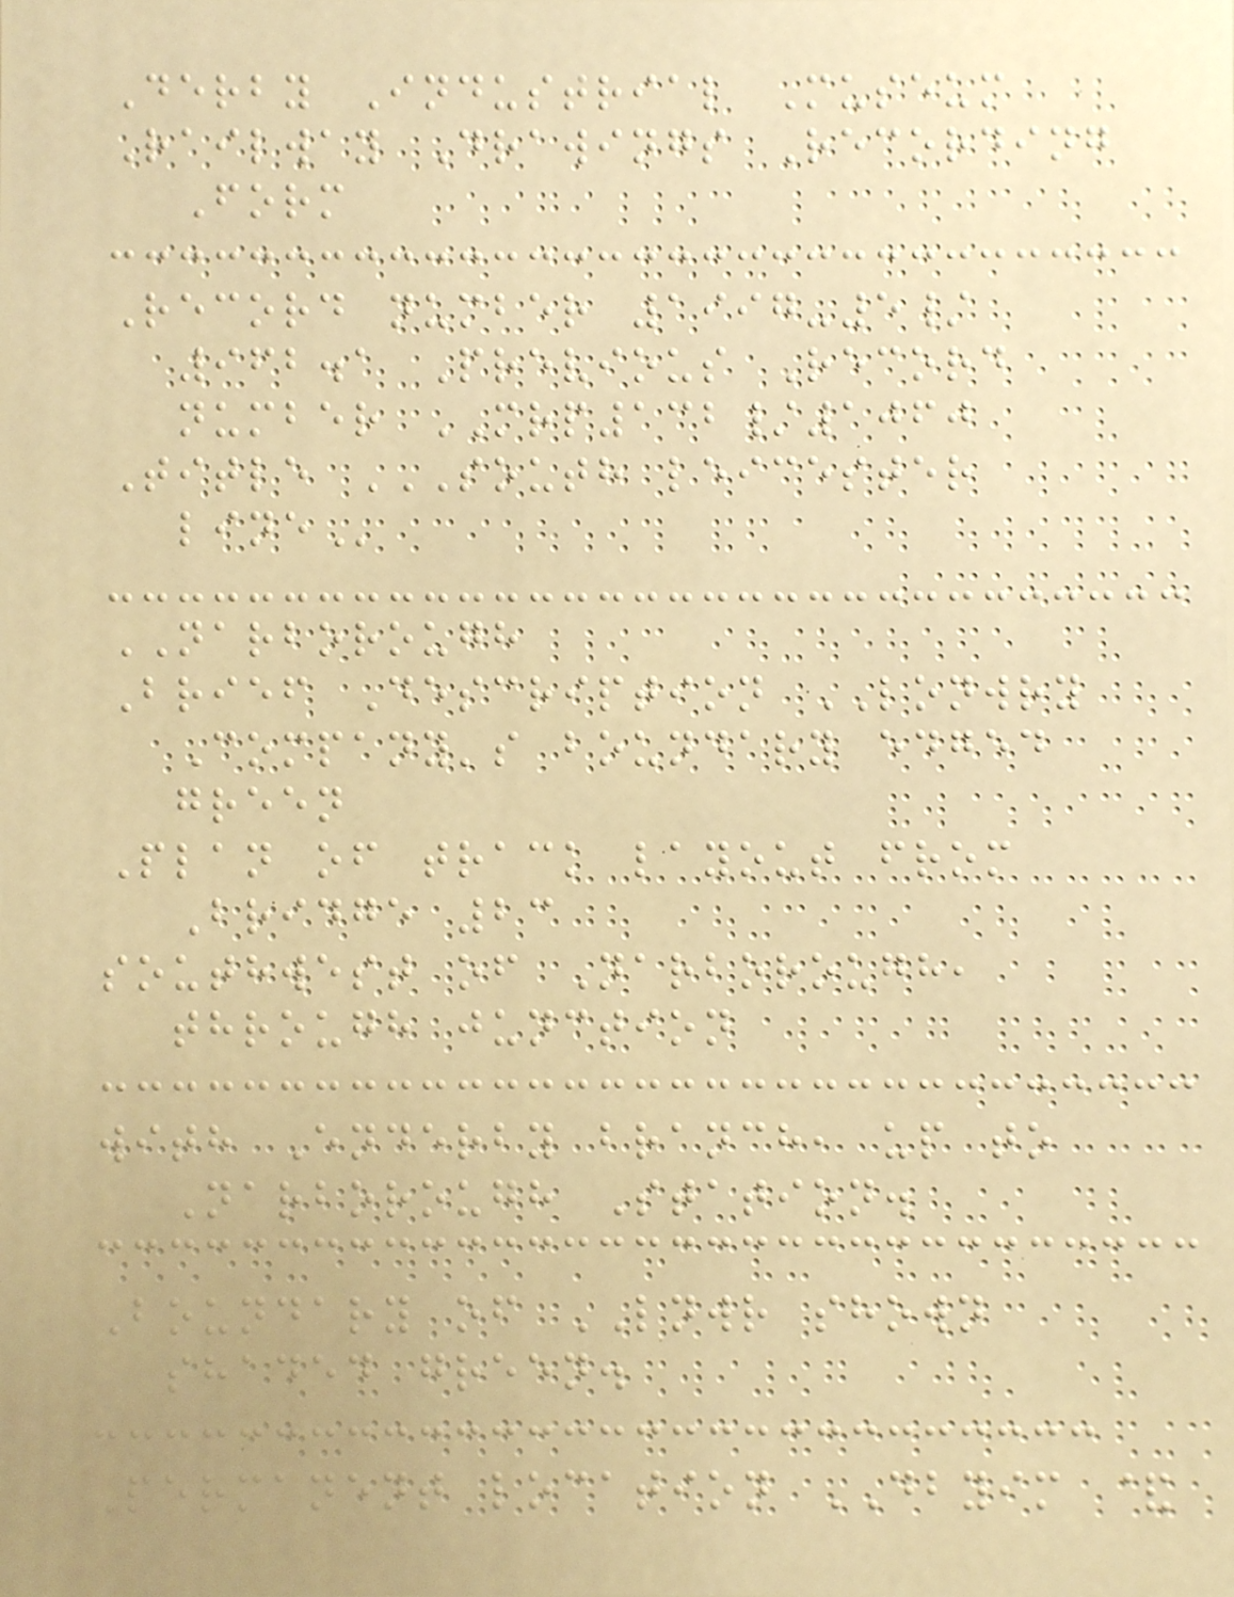Derby Industrial Museum
Railway Drawings Recording
Form
Record number 1997-5/
962.1 Previous Record
number MRP132/1060
Title SOUTH LEICESTER
LINE
NARBOROUGH
Brief Description LONWRY
Company's boundary edged
green
Plan of track layout from
Bridge 23
southwest of Narborough,
through junction
with Enderby branch, up to
Narborough Station.
Boundary of LNWR shown
shaded green.
Permanent location DBYIM &
